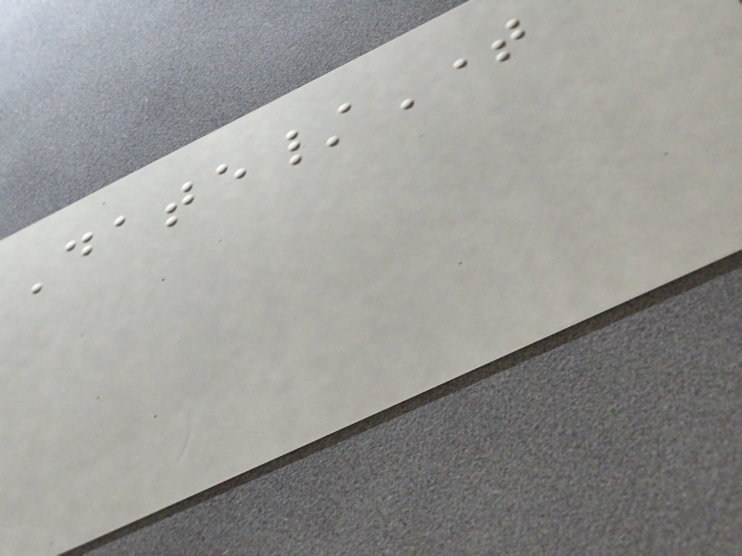Date/Time
